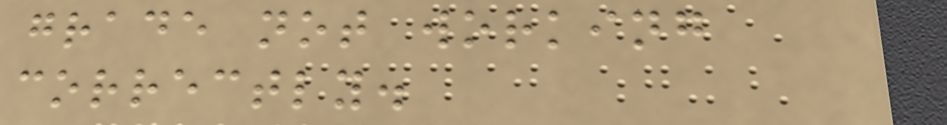grade not working
correctly.
